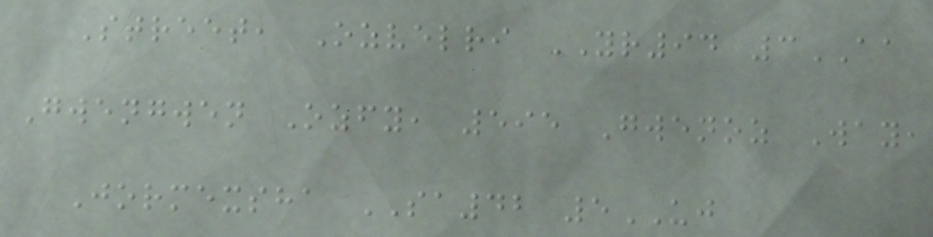Street, Ozvelri YR94 3AA
Gwengwen Ozfy, 595 Gwenoz Way,
Jormexsha SA42 5UJ
